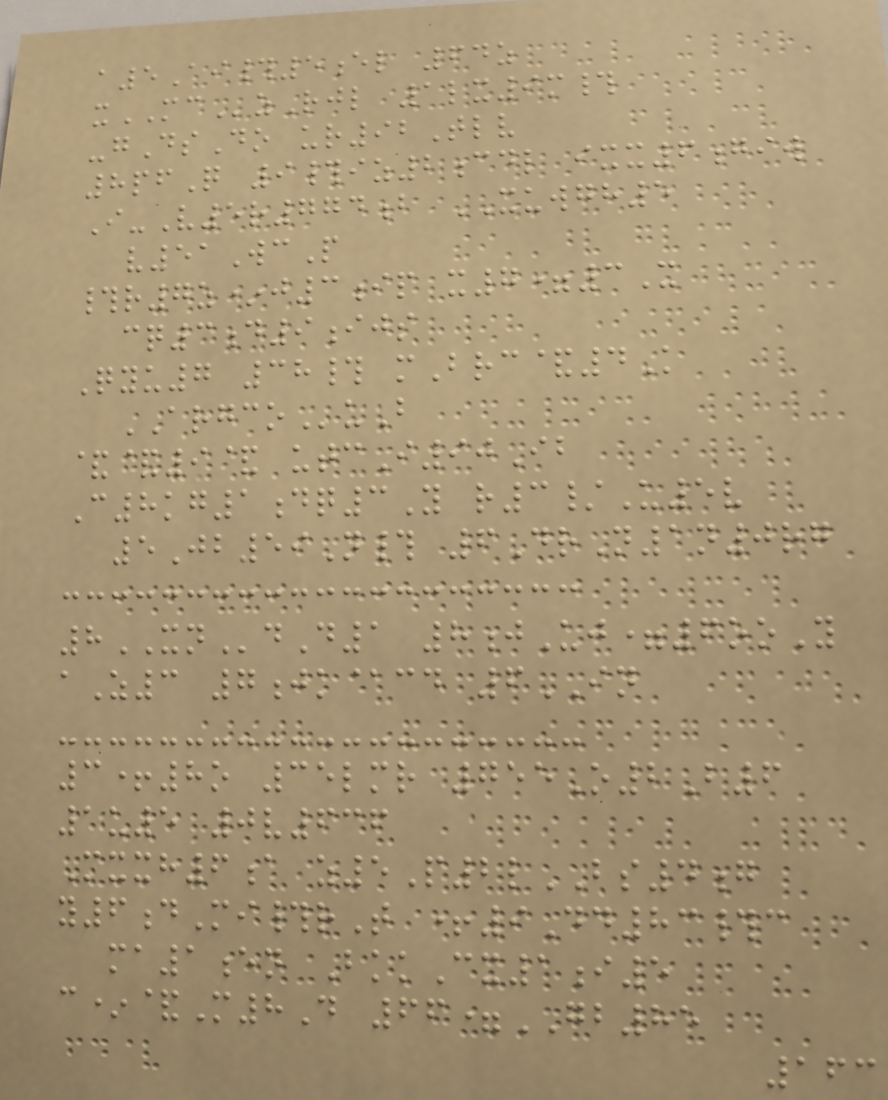a5Ai#5el 64z
xMCzRjl 1lx9m#
-gDsDo ur92Tlv
8pfQ 9#iz2cdl ixx6giw
I-V5r774b XUWGH5
v51WcP
#r7z*j3ip x7=3X
cq3d9ijs
Qyu7 38# mBrc&4K
ARGCOuB
&&9& utcI90Ib
C8kg1dq3Y r3/U5v
5Jb59N# 6DrN1n0rg
8XNdD1 8jUj=6ooY
aZ3 7jk@cd 6IN
3+8o 35lmr 755O2B6
1u5 0v636
Mxxh6a z5P2lBS4g
y6dMi#rT +9Dd83#c
ma1en BkkCx1i5
c*&M8D 66=GB85
163
